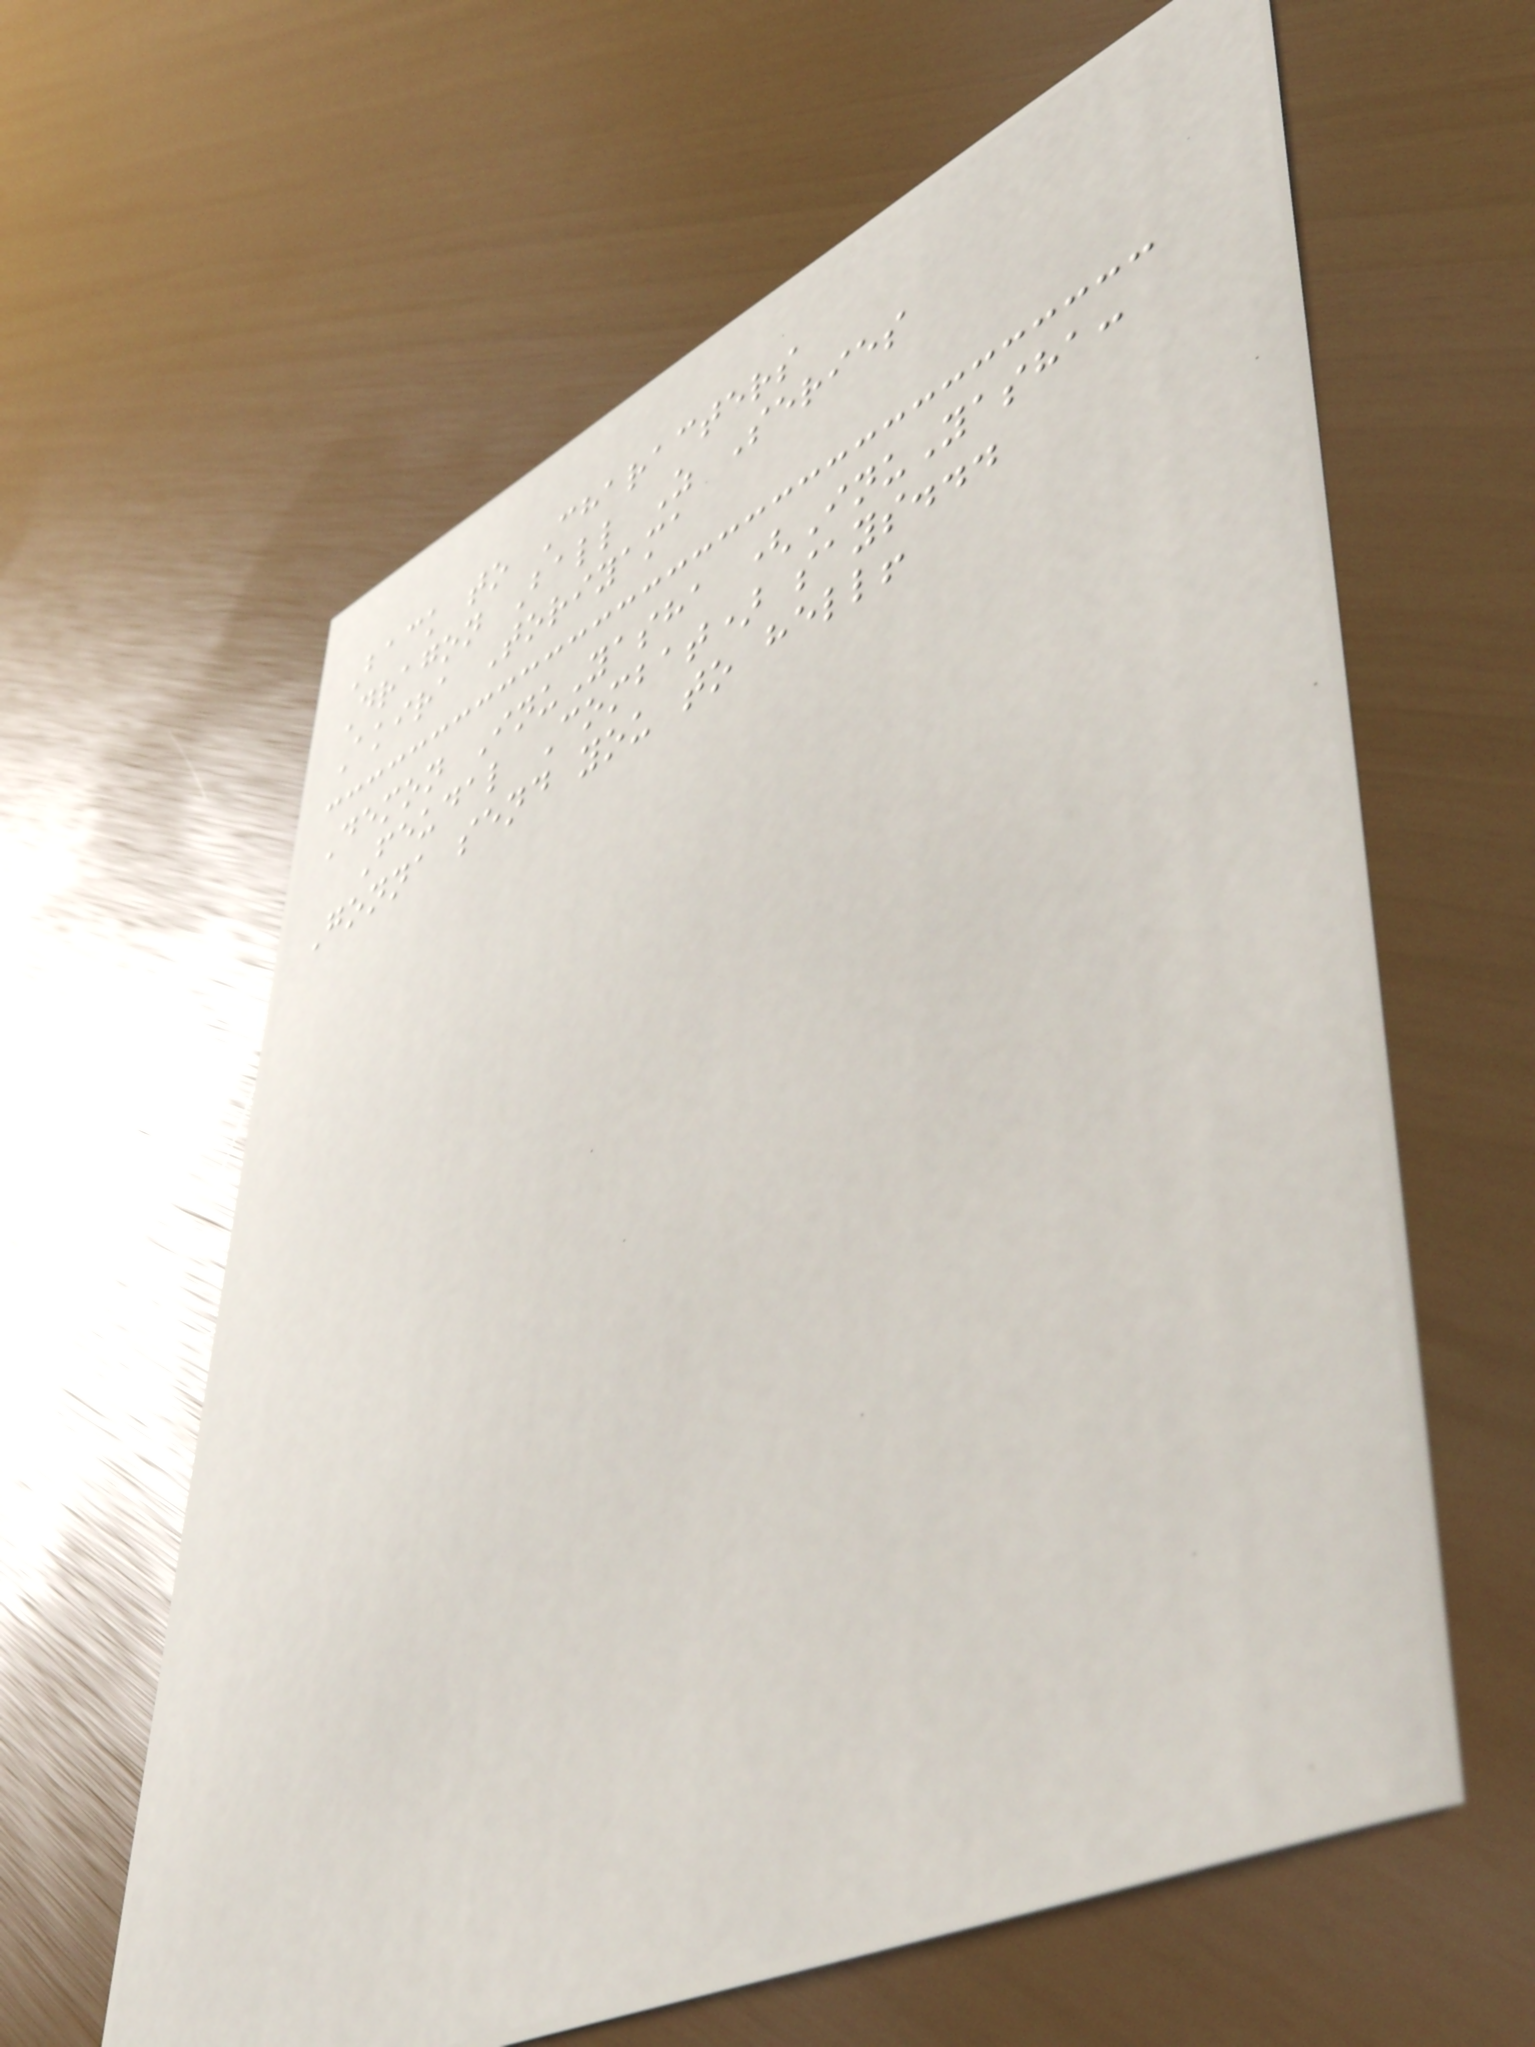Back to Characters
Dragon Ball Z Series
Akira Toriyama
Demon InuYasha (InuYasha:
Feudal Combat) says...
Gonna send you to hell!
